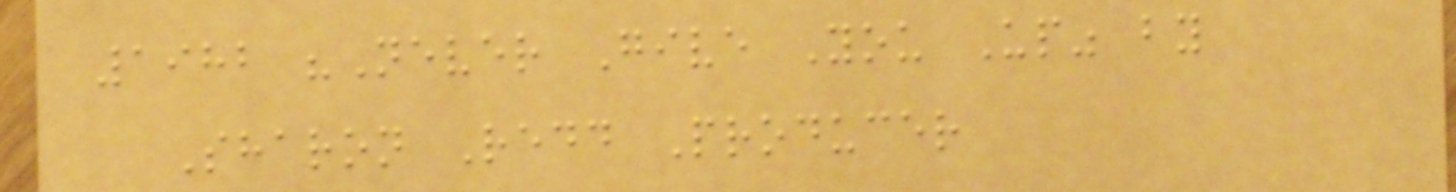1982 "Never Give You Up" by
Sharon Redd Producer
